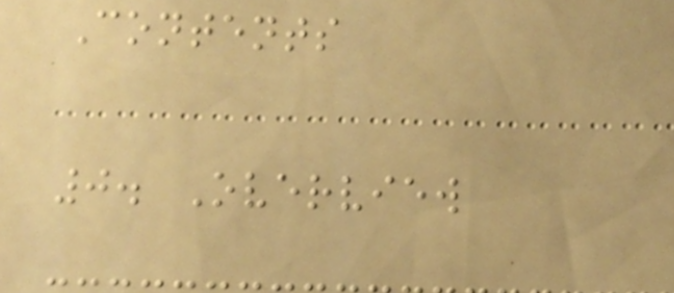Contents
0. Overview
